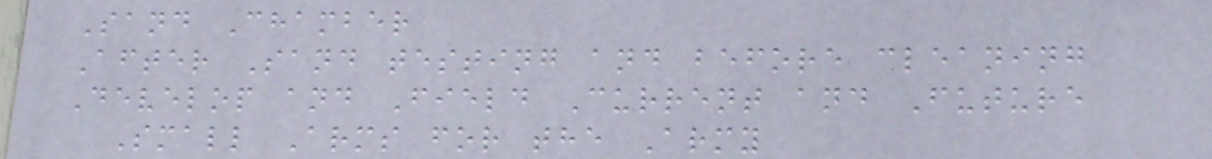Sand Chamber
After Sand testing and before cleaning
Develop and Field Current and Future
Small Arms for the Army
